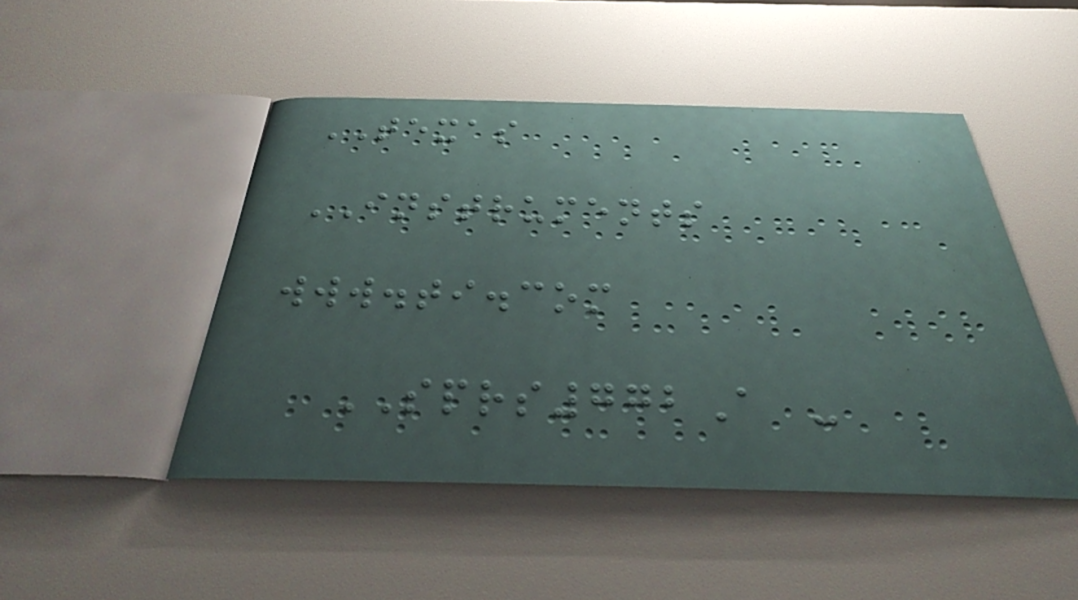TEXAS
INSTRUMENTS
www.ti.com
SPRS772A -
